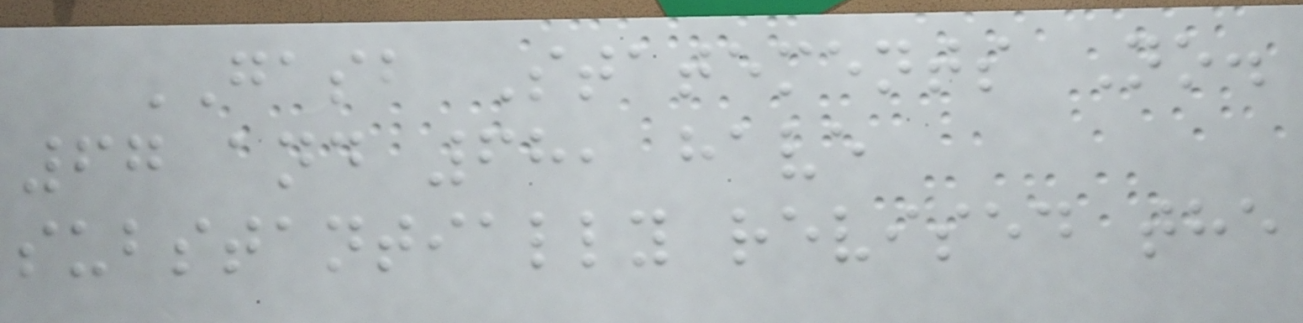GASB Statements No.
67 and 68, have
substantially revised the
